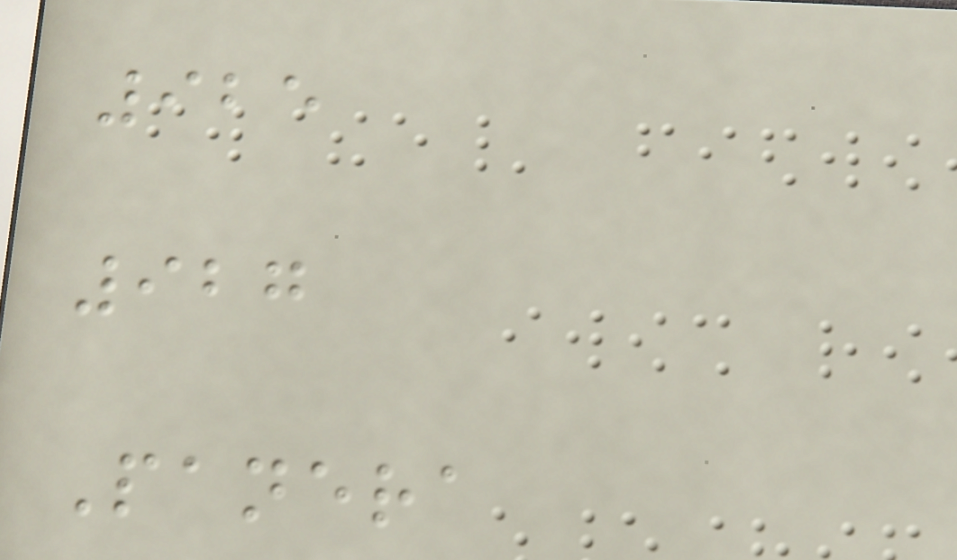925
927
Panera
